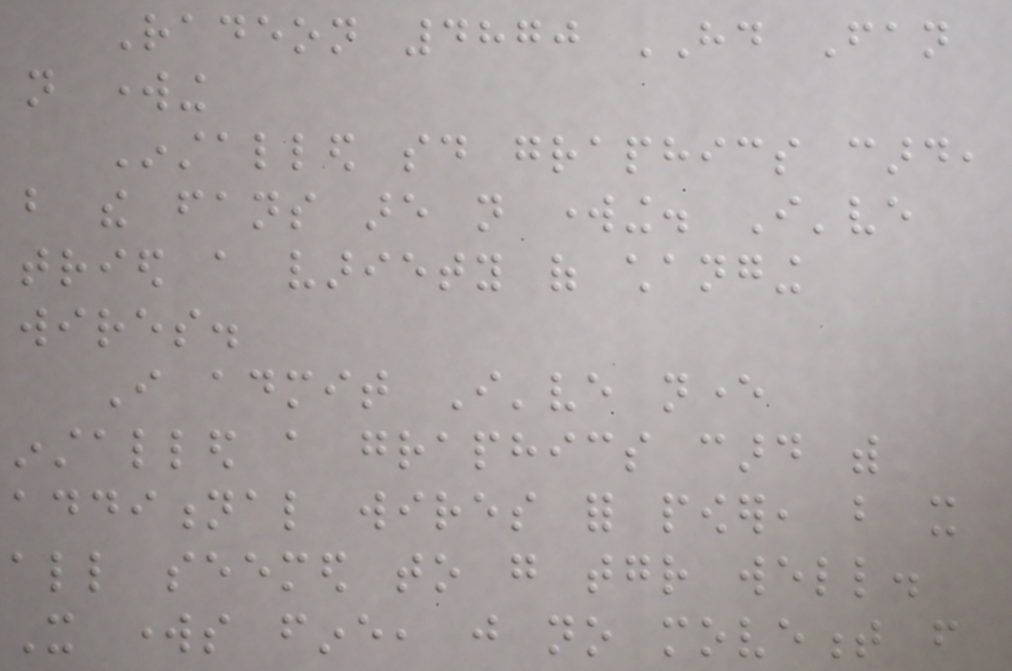Radeon 4870 HD Fan
not working
Installed said graphics card,
but the fans are not working. I've
tried a variety of changing
wires.
I admit I've never
installed a graphics card with
additional wires for power, but it
all seemed to go together well.
It works fine, just no movement from
